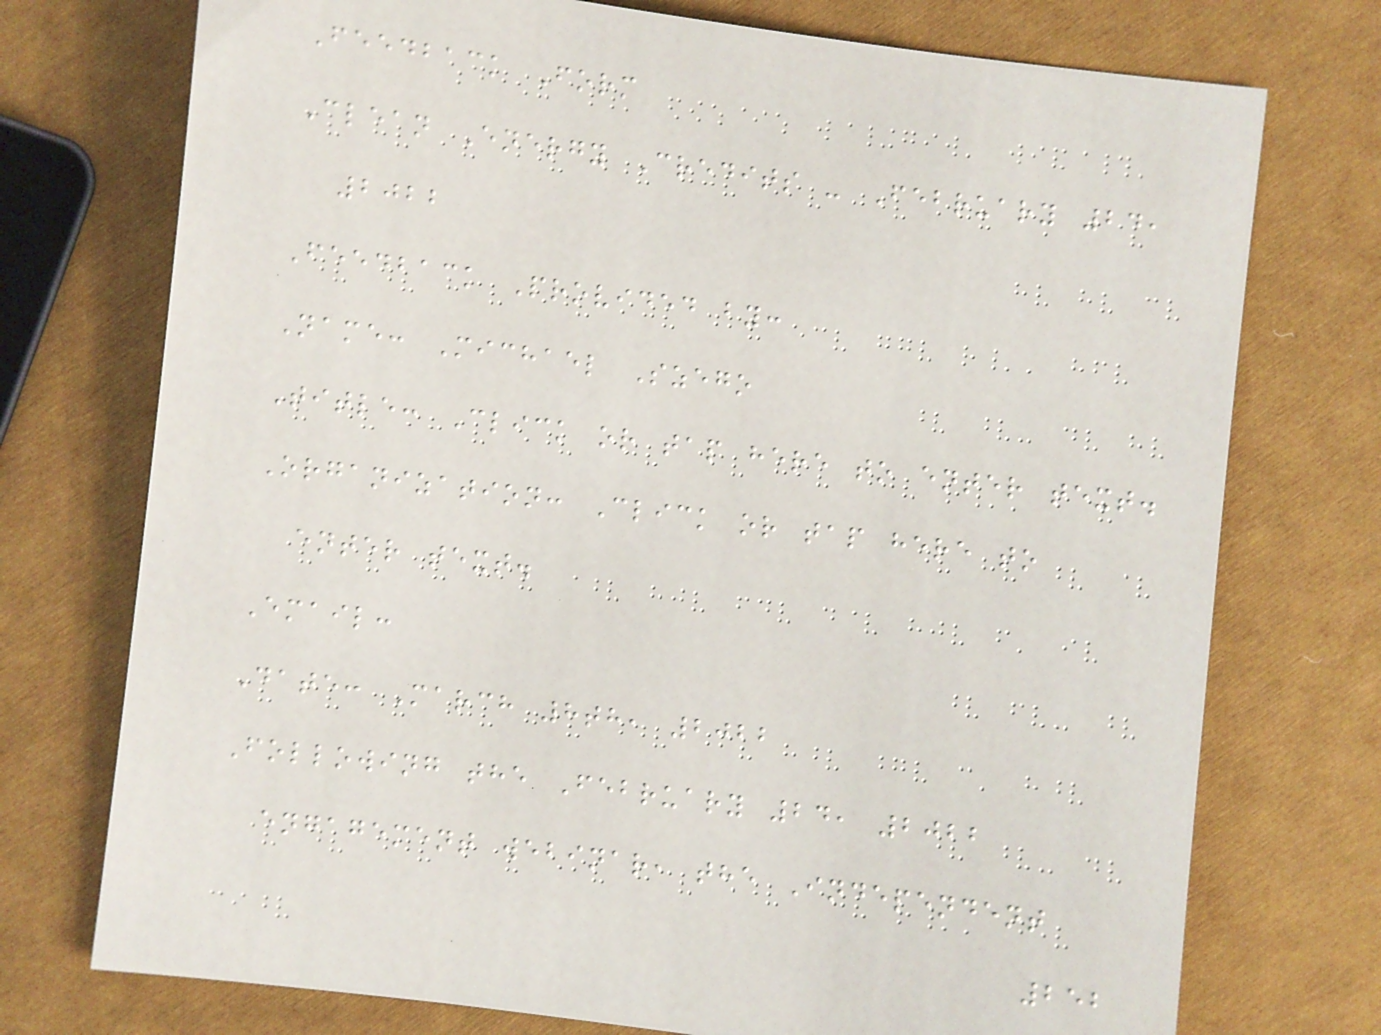Feedback Form
Clean Energy Credits - February 24,
2022
Feedback Provided by:
Name: Michael Szego
Title: Click or tap here to enter text.
Organization: Click or tap here to
enter text.
Email:
Date: March 8th, 2022
Following the February 24, 2022
engagement webinar, the Independent
252
